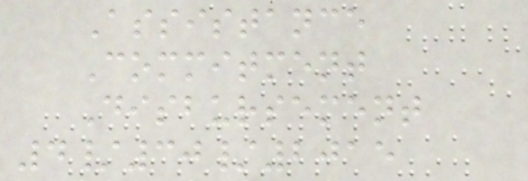Assistance
Commitment
Disbursement
4/30/2015
